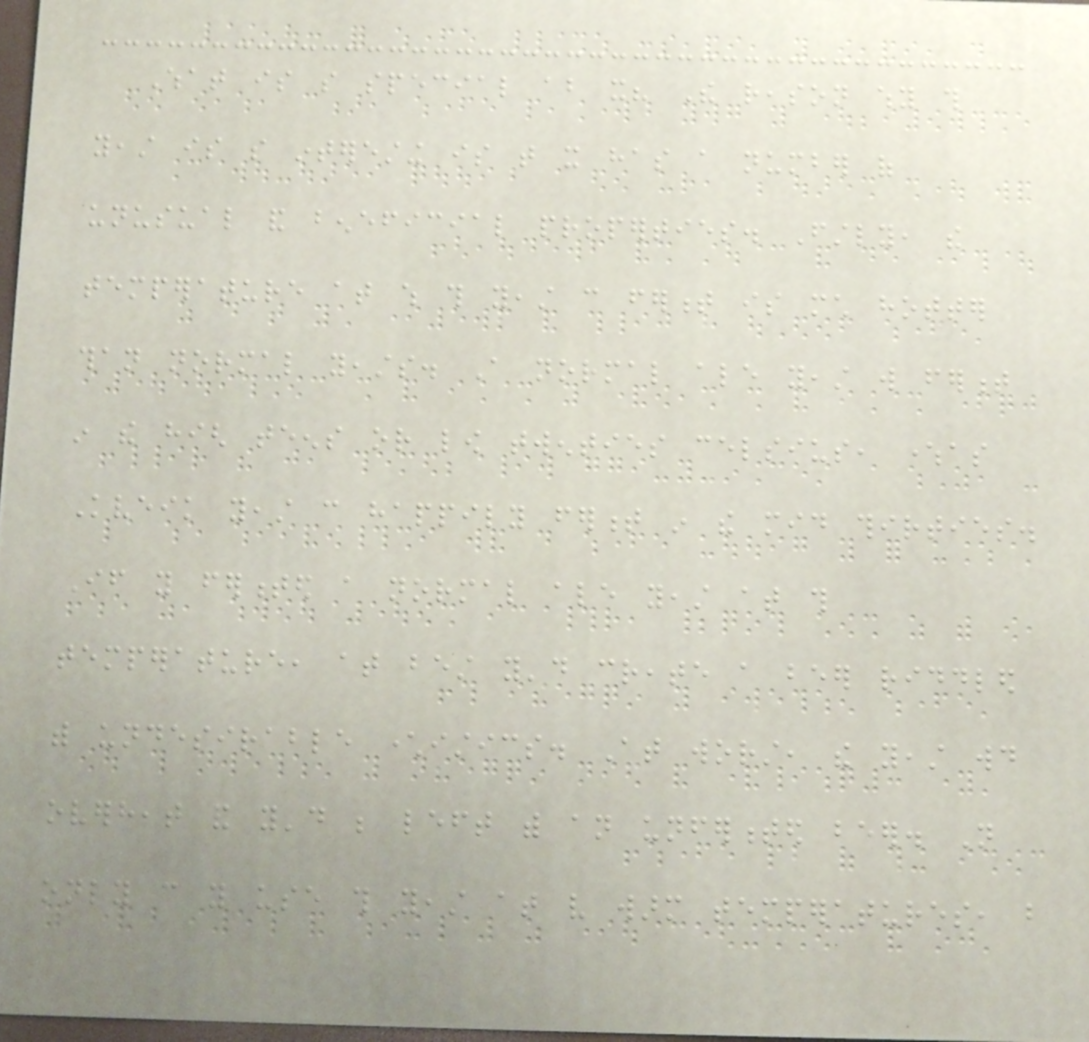What is so special about it? The reason why this
yeast is so interesting is that it has a number of
unusual and beneficial properties. Firstly, the
temperature at which this yeast can ferment is much hotter
than normal yeasts. A normal ale yeast will ferment
in the high teens or low twenties celsius, whereas
Kveik yeast can happily ferment in the mid thirties.
If you fermented a normal ale yeast at this
temperature, at best you'd create a beer riddled
with undesirable characteristics. At worst, the yeast would
overheat and you'd be left with an unfermented beer. Not
only can you use this yeast at very warm temperatures, but
